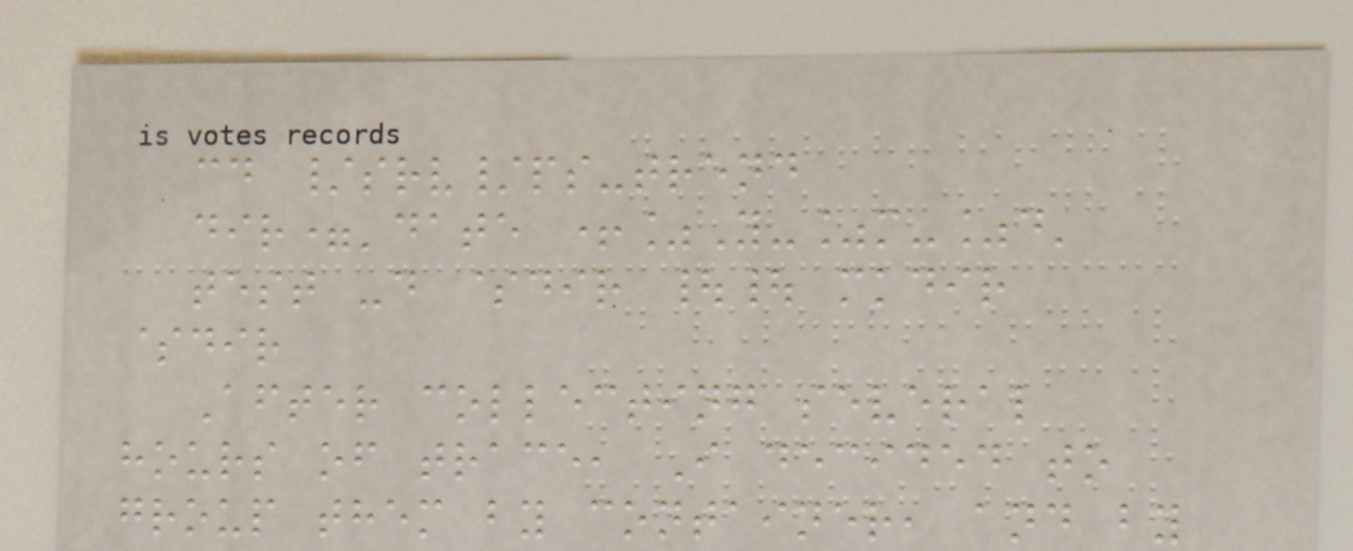cd /srv/ps-trend
dir='date +%Y-%m-%d'
test -d $dir || mkdir
$dir
After collecting several
hours of trace, I decided to
group them by container, and by
